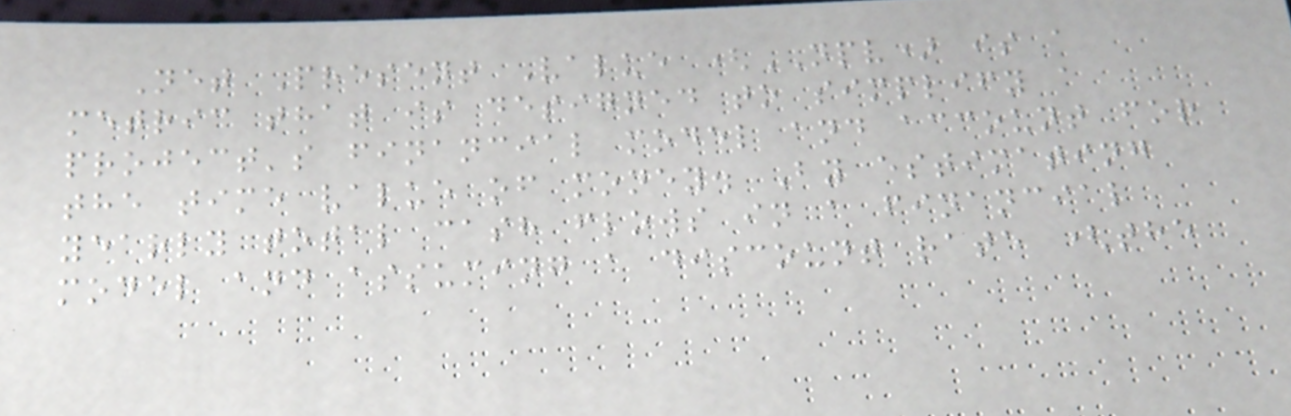Net Present Value (NPV) is a
metric that is designed to simplify a
project's financial model and account for
the time value of money. By estimating
yearly total cash flows in a financial
model and assuming a discount rate (the
